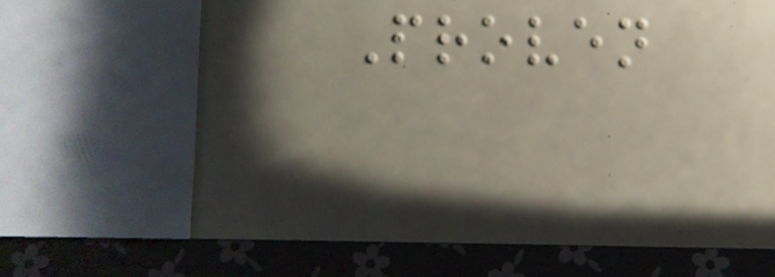Proven
